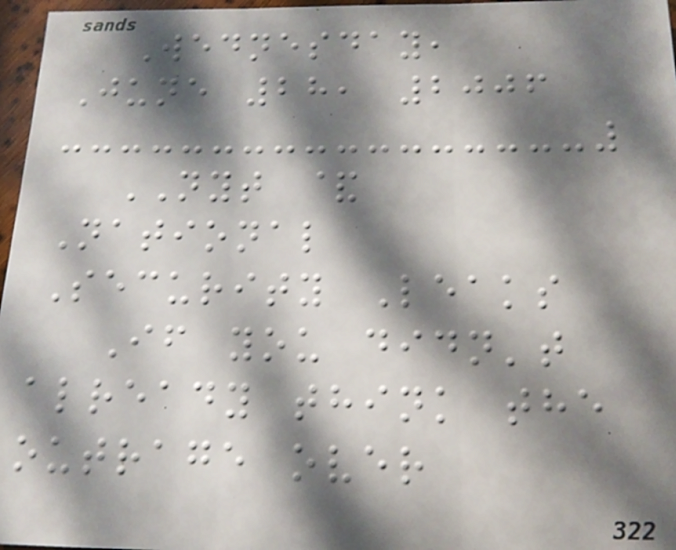Wednesday,
June 28, 2006
NYT &
National
Security Leaks
If you didn't
already think the
outrage over
